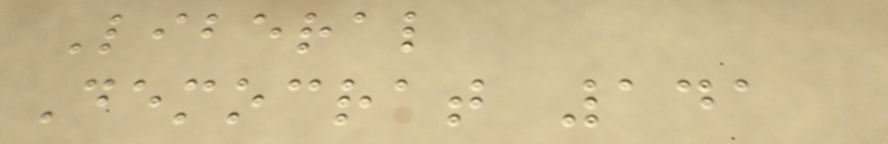Liberal
Democrat 141
